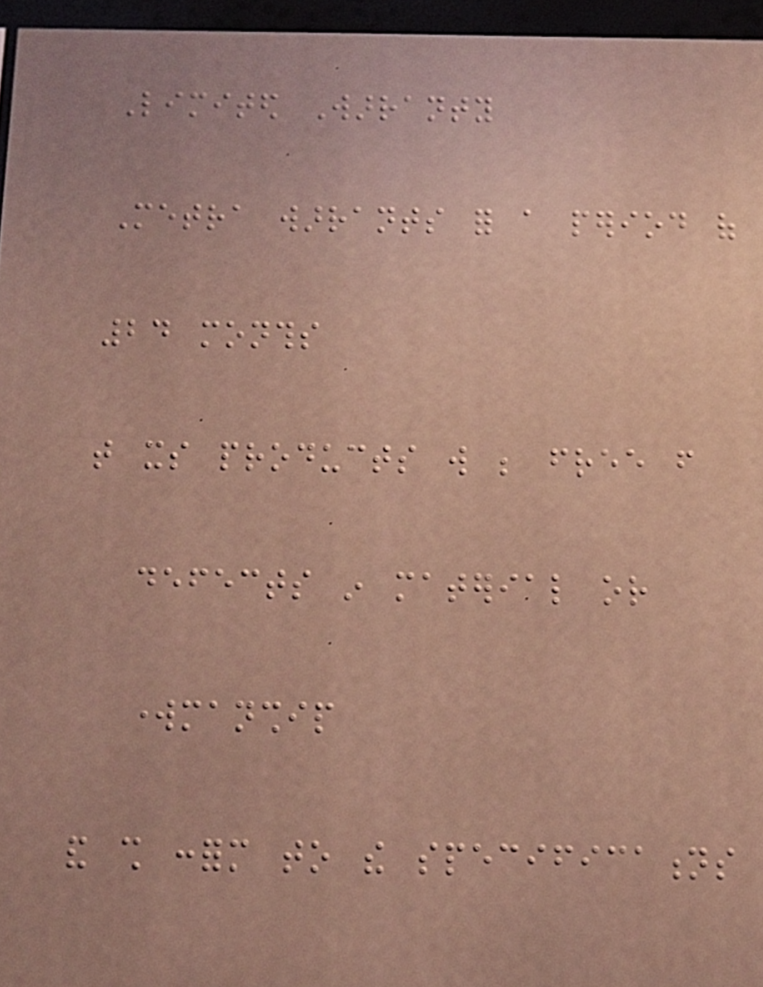Limited Warranty
Metra warrants for a period of
24 months
that its products will be free from
defects in material or
workmanship
and shall conform to the specifications
